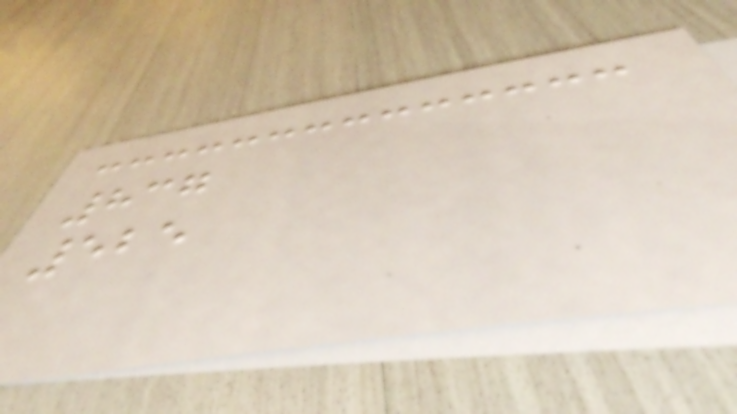837
525
